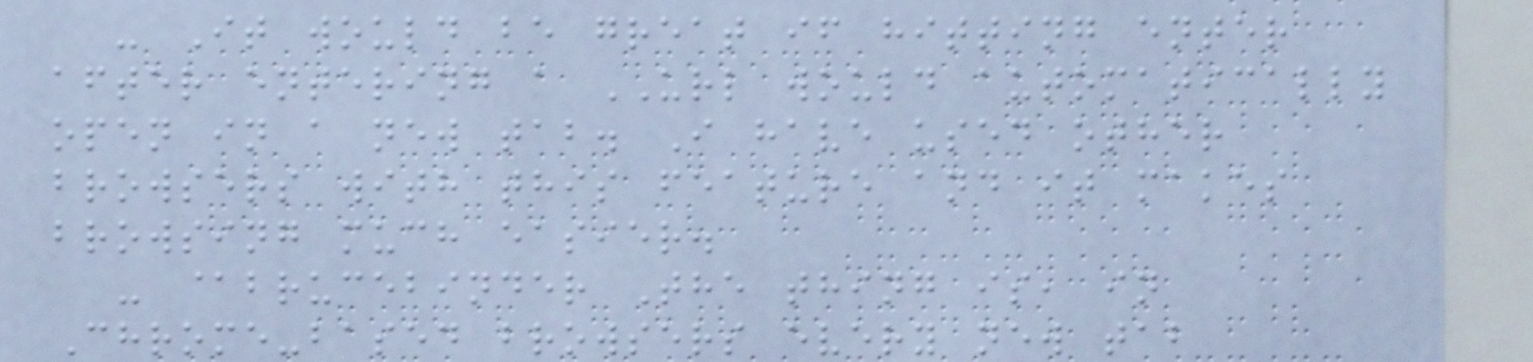- It would be great if hitting enter
after entering a URL would automatically
open in a new tab. I have used other
browsers with this feature and it makes
browsing much easier.
- @brucebinder The thing is, in
Chrome-based browsers every new tab
